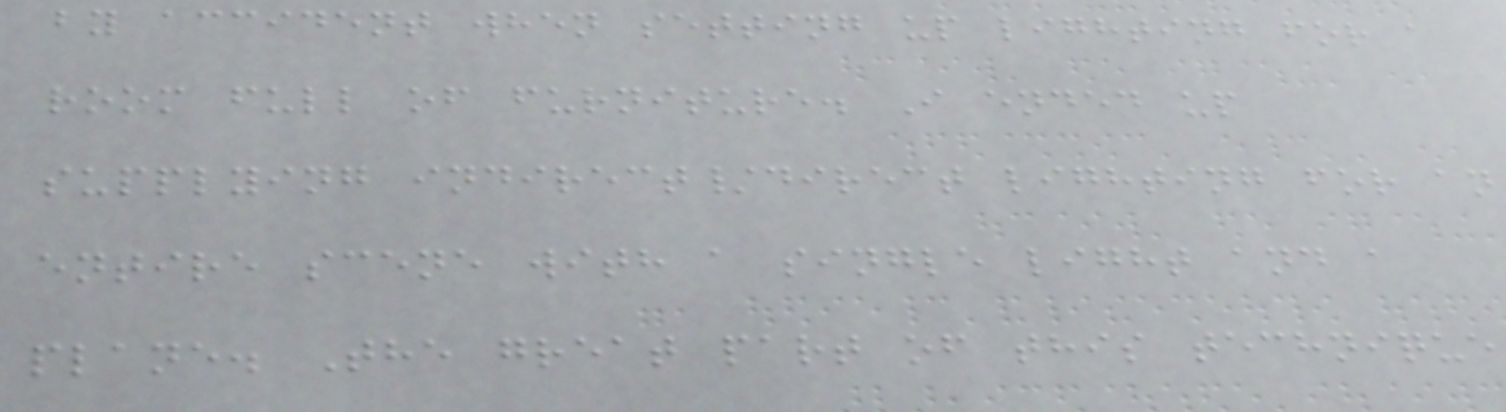by accident when setting up lighting for a
room full of furniture. I ended up
supplying indirect/direct lighting for an
entire scene with a single light and a
plane. The great part of this technique
